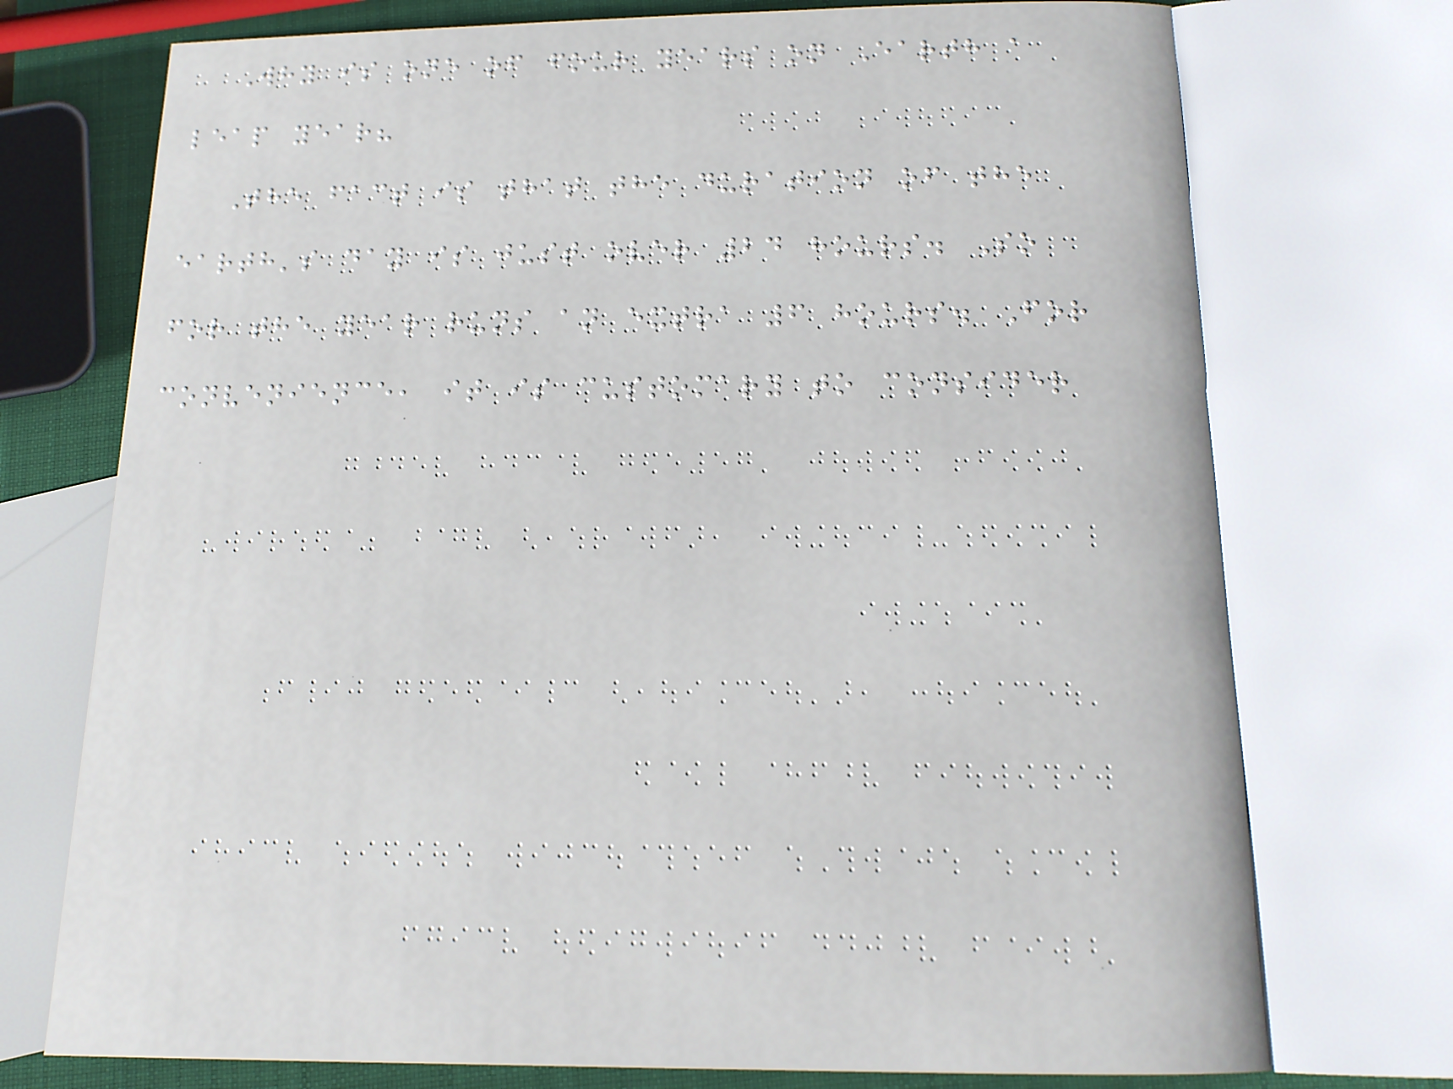Why is one of four years on Earth a
leap year?
The fact is that the duration of the
earth's day is just over 24 hours. So
for the year runs an extra 6 hours. For
convenience, it is customary to consider
